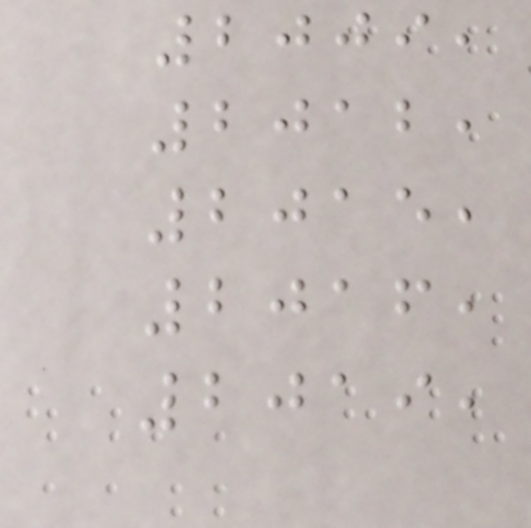2009,
2012,
2015,
2016,
2019,
